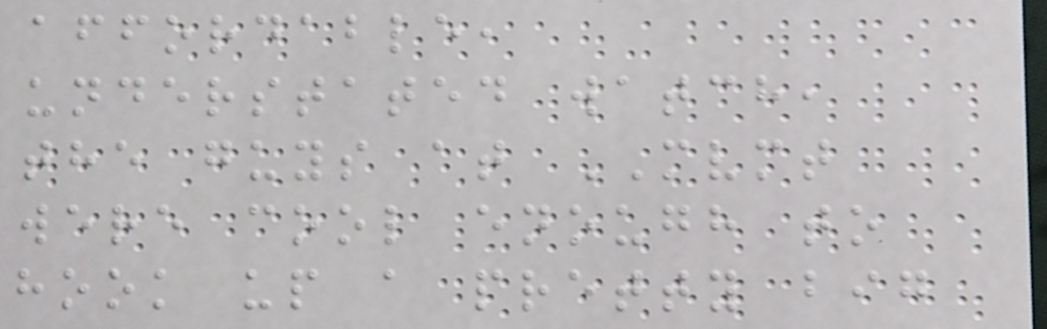affordable,
understated watch,
the guys at MVMT
were cool enough to
hook up a pretty big
